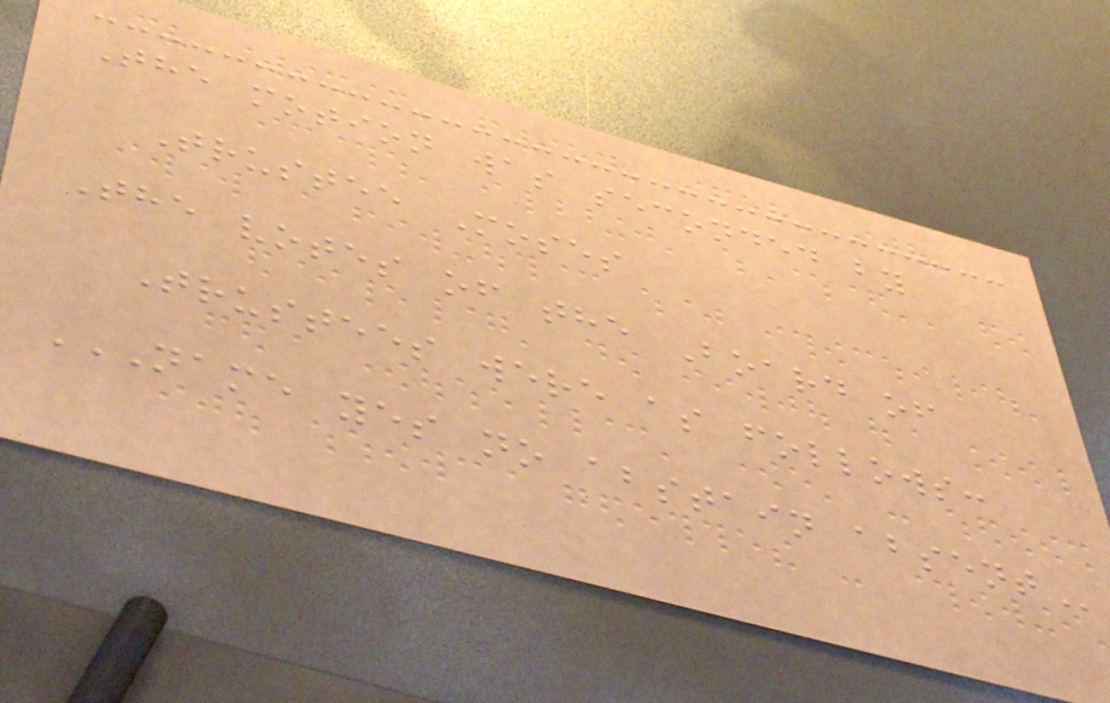The motion was seconded by
Trustee Moses
The votes of the Board of
Trustees were as follows:
NAME YES NO ABSTAIN ABSENT
